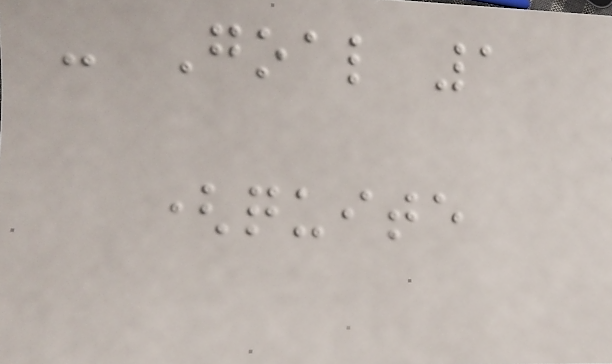- Goal 1
(quite
